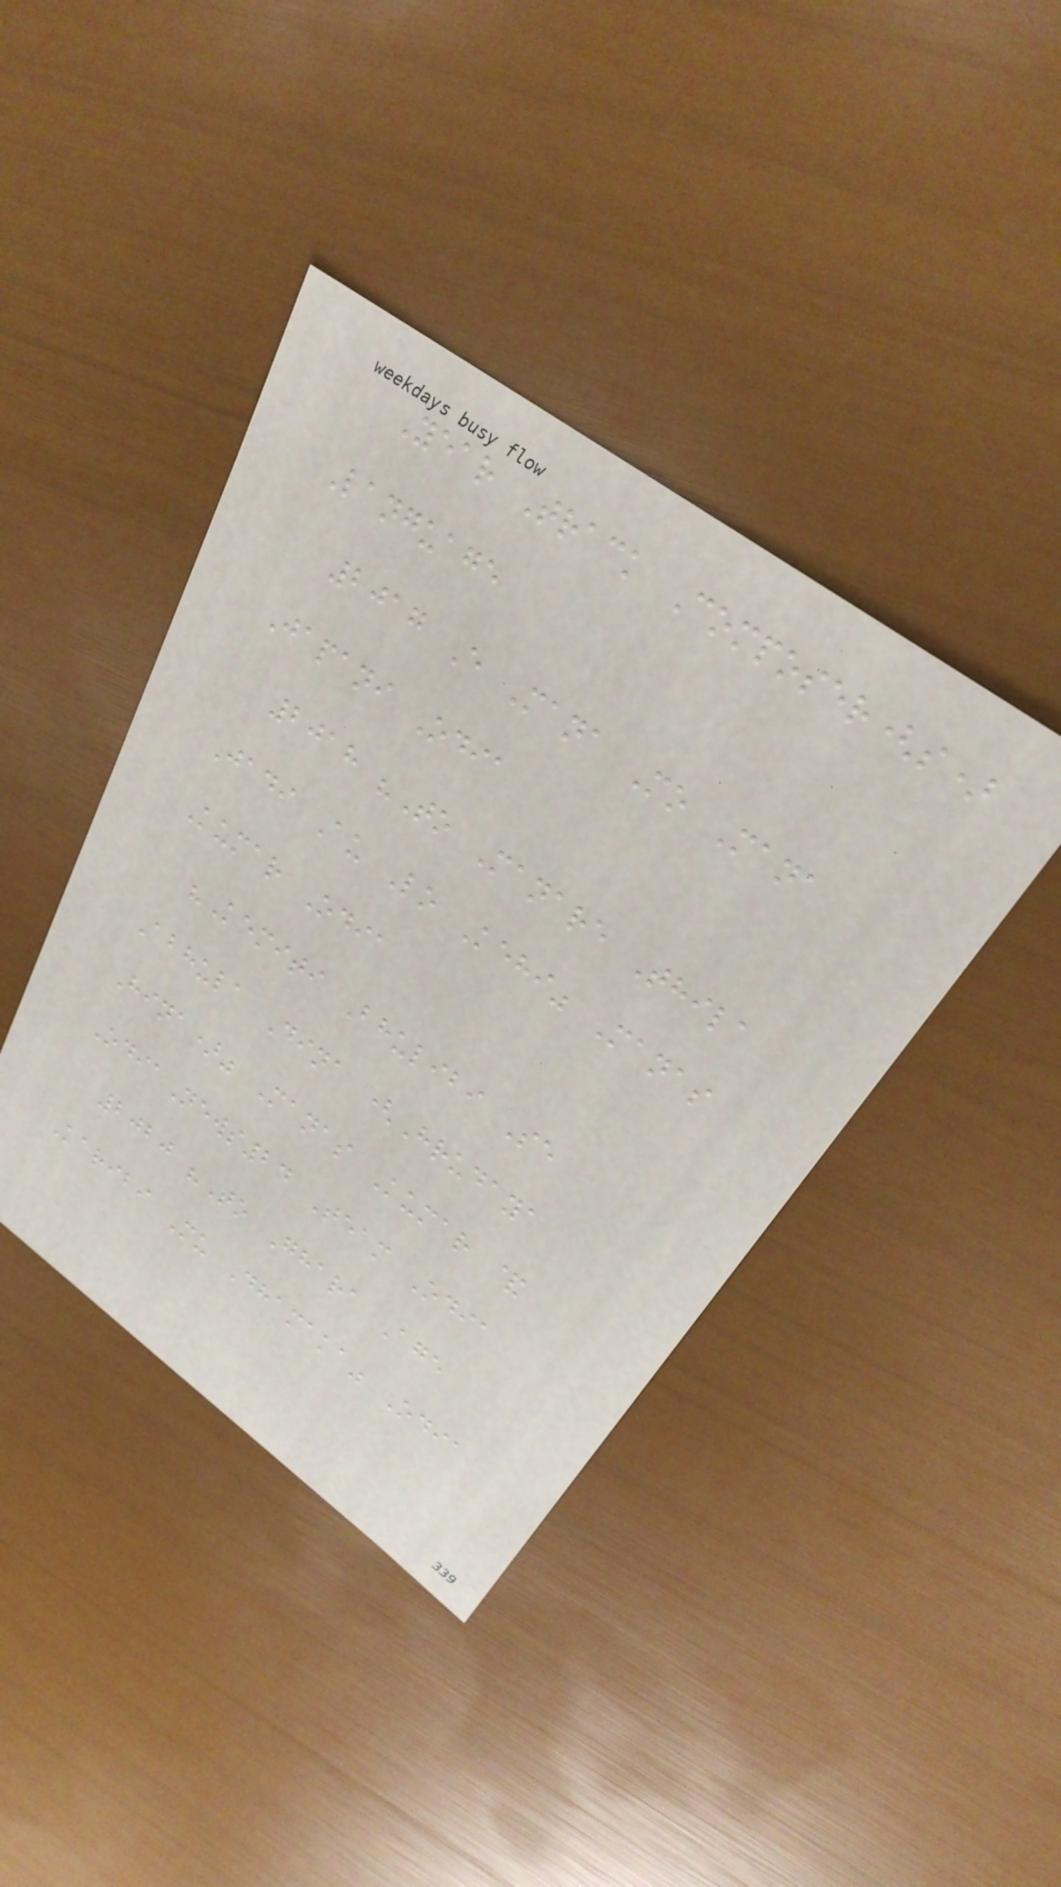Year Track Composer(s)
Language
2017 E Mana Mo Mana
Japani Odia
2018 "To Manare Thila
Jadi Au Lo Kehi" Manas
Kumar Odia
"Kemiti Bhulibi Se
Abhula Dina (Hrudaya
Hina)" Manas Kumar &
OdiaNews24 Team Odia
2020 "To Ghara Age
Karibi Mu Dhamaka" Odia
